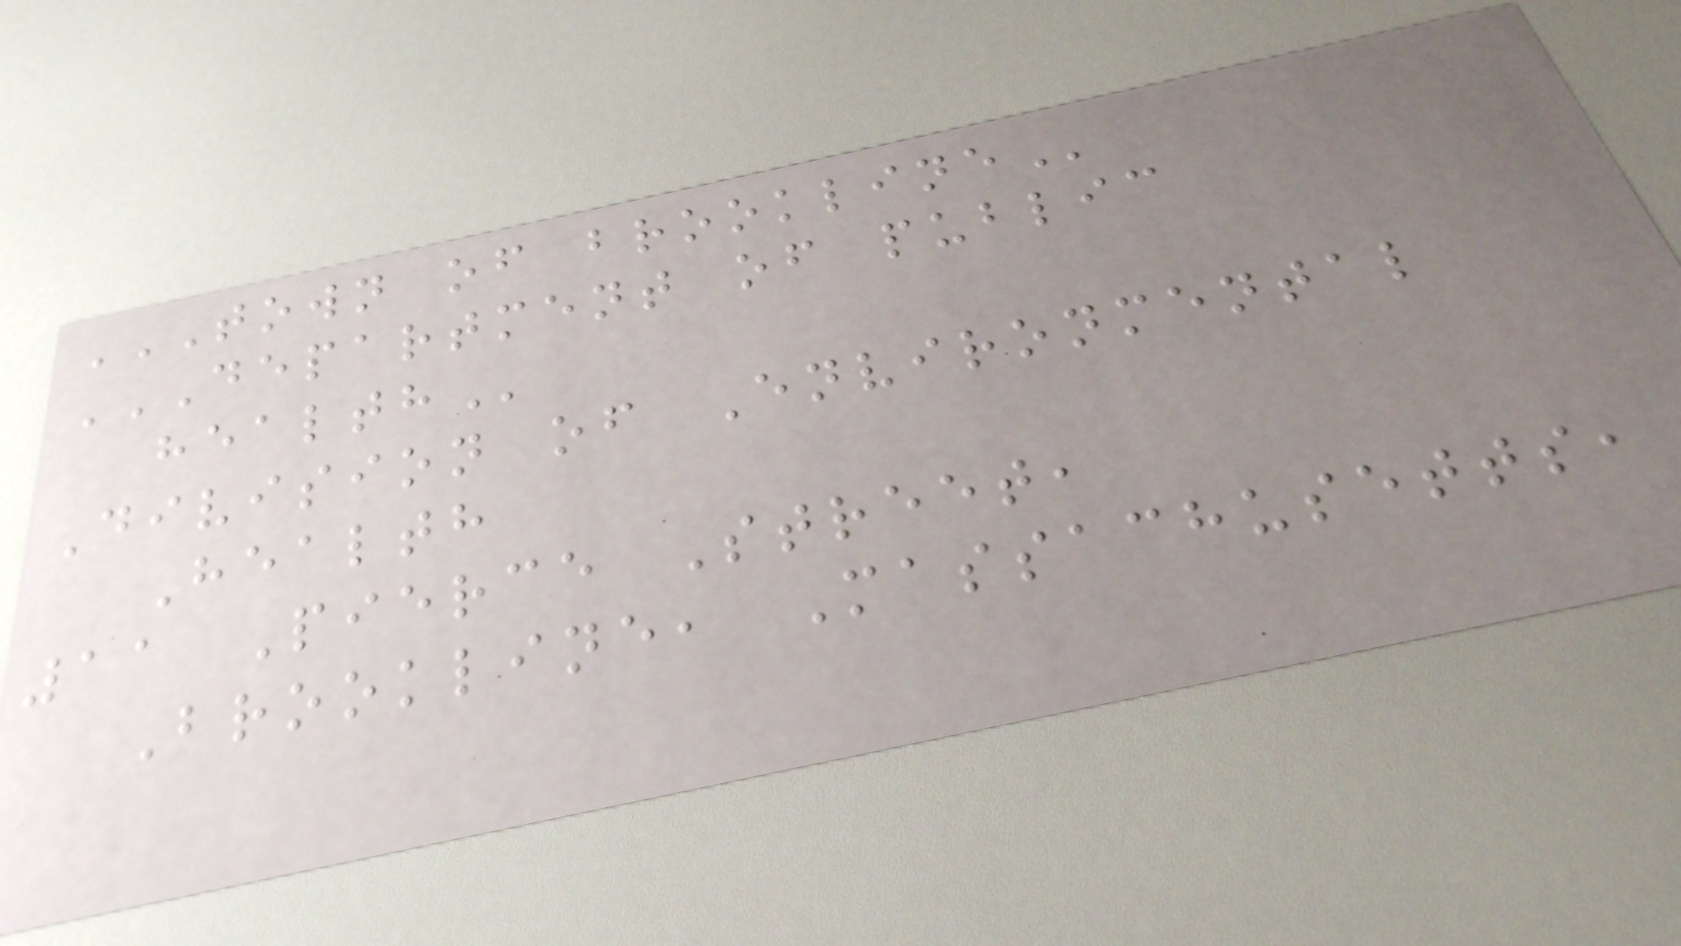TOWN OF BROOKLINE
DEPARTMENT OF PUBLIC
HEALTH
Division of Environmental
Health
11 Pierce Street,
Brookline, Massachusetts,
